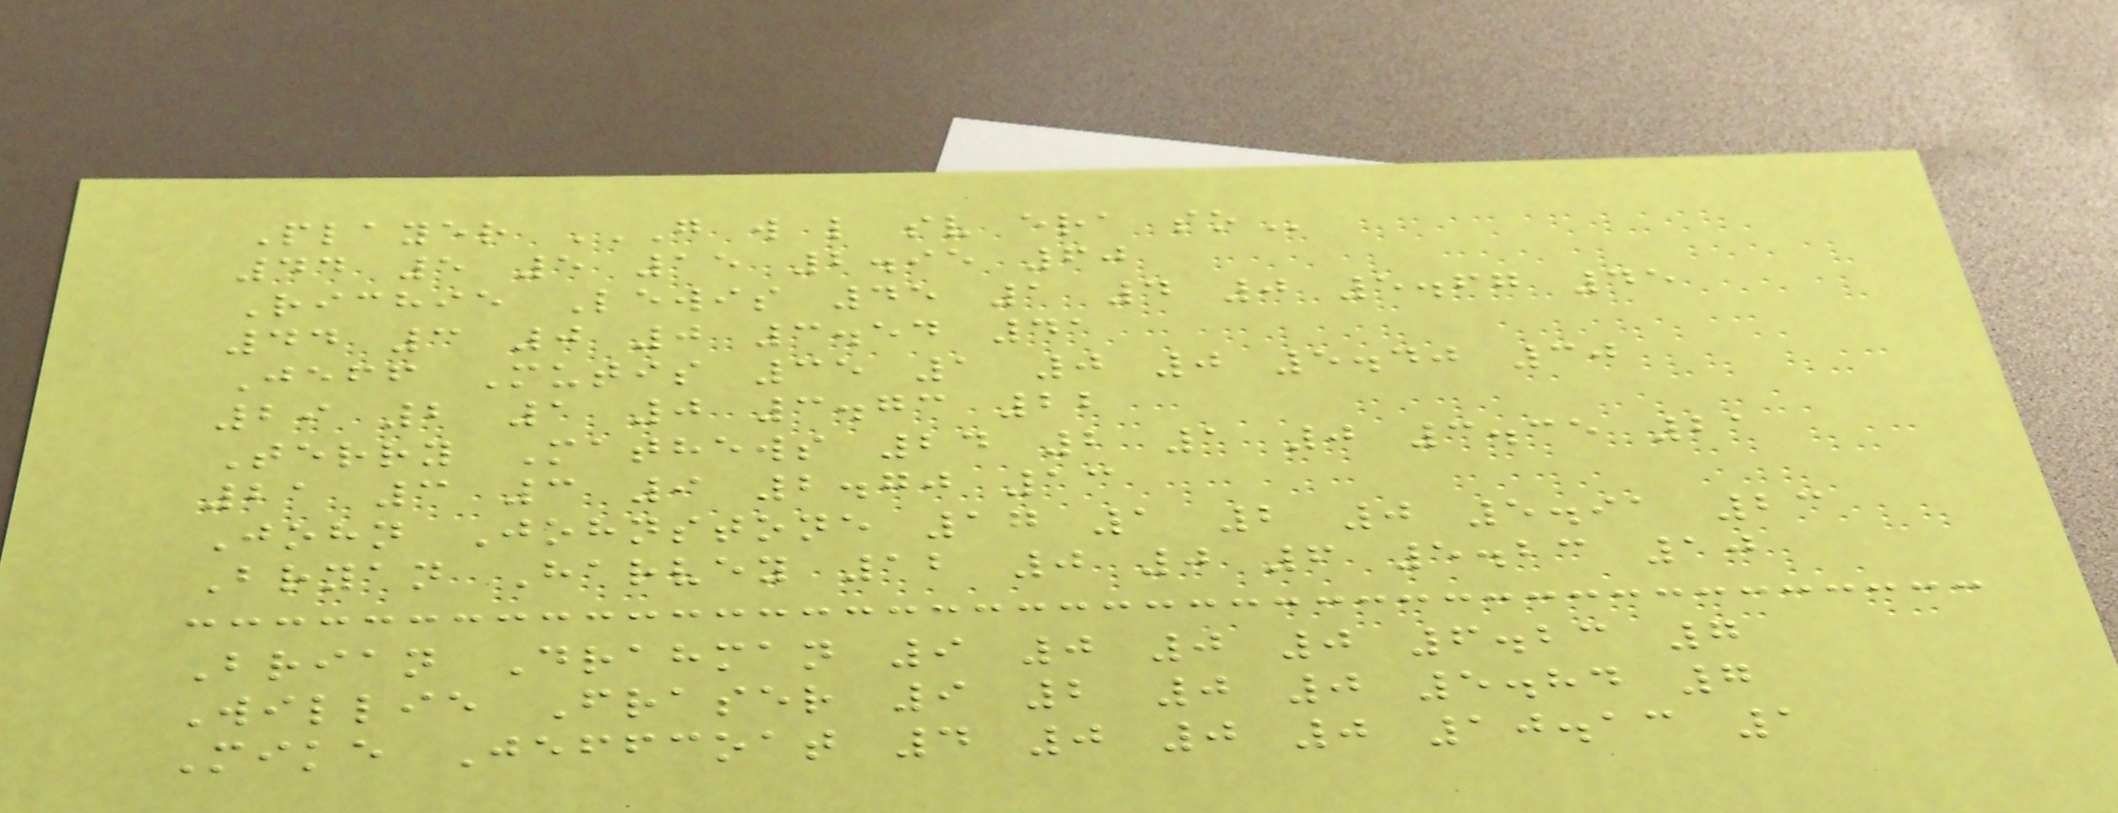Player G W L SV ERA SO
44 5 5 15 2.95 60
Richie Lewis 45 1 4 0 5.67 45
44 3 0 0 3.54 41
Jeff Mutis 35 1 0 0 5.40 30
29 2 1 0 3.73 22
Terry Mathews 24 2 1 0 3.35 21
21 3 3 9 2.70 13
John Johnstone 17 1 2 0 5.91 23
Bryan Harvey 12 0 0 6 5.23 10
Brian Drahman 9 0 0 0 6.23 7
Willie Fraser 9 2 0 0 5.84 7
Mike Jeffcoat 4 0 0 0 10.13 1
